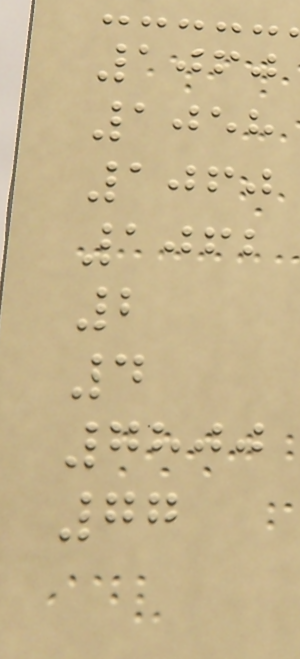1060
1058
1060
1062
2
4
7800
77
